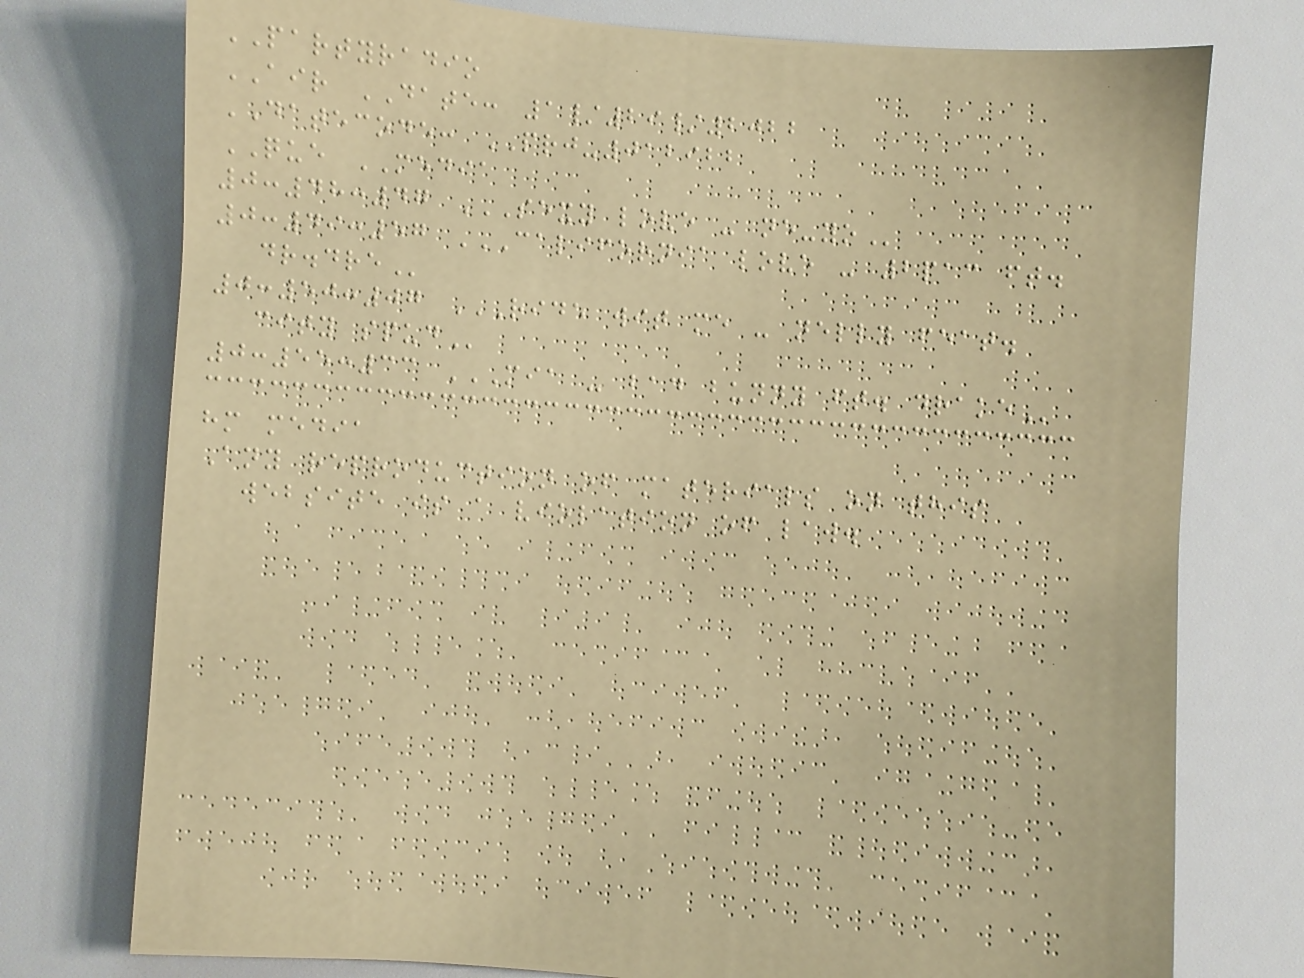PARTYRADIO
AIR DATE: 1/29/2022
DATECODE: PRJ-012922
QUE MEDIA
0:48:47 SEXY LOVE - NE-YO
0:49:57 CALIFORNIA LOVE - 2PAC FT.
DR.DRE
0:50:07 RIDE WIT ME - NELLY FEAT.
CITY SPUD
0:55:33 MIA - BAD BUNNY FT. DRAKE
hm media
Any reproduction of materials on this
website is a violation of law.
